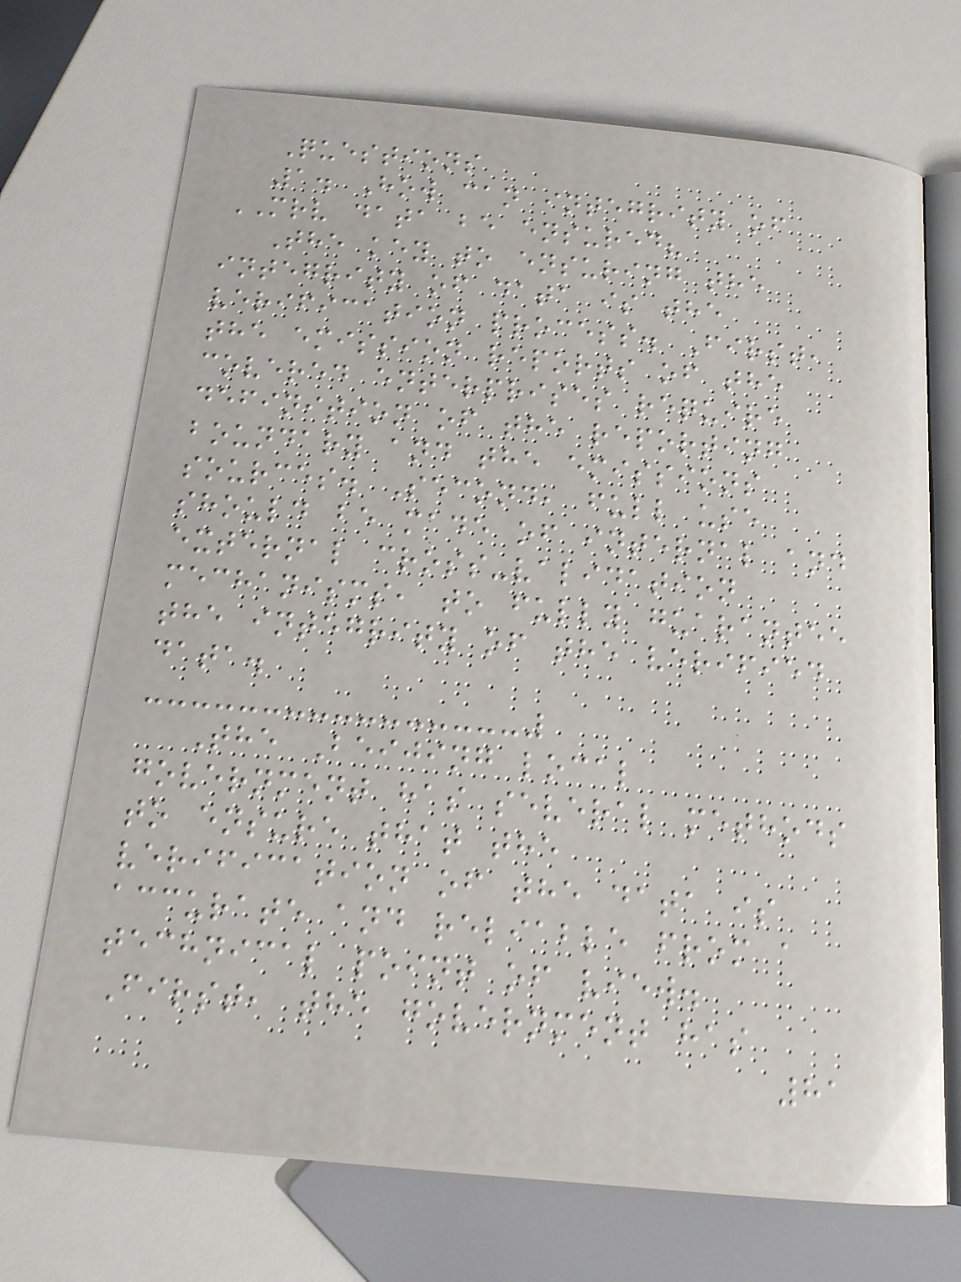Questions
1. How can integrity of
MRV data be ensured?
The key to ensuring the
integrity of data is the
verification process. First,
the emission reports of the
covered enterprises require
definition of the reporting
boundary and the emissions
sources. Second, full use
should be made of internal and
external cross-validation
mechanisms, to fully guarantee
the integrity of the verified
data.
The Beijing local
government has several methods
to ensure that the
verification of the data is
accurate and reliable from a
technical point of view.
First, the government has
81
